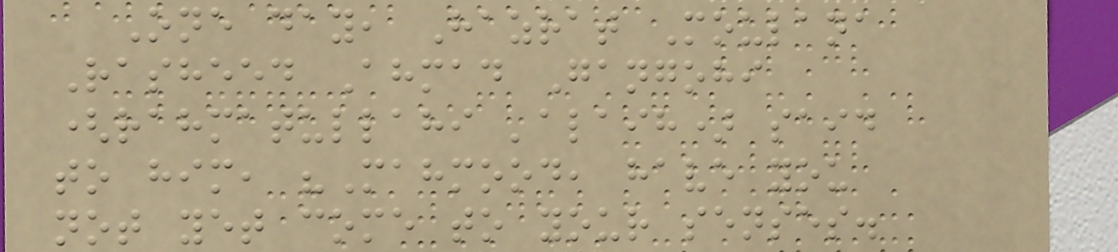One day, Hazrat Moulana
Rasheed Ahmad Gangohi
(rahmatullahi 'alaih) said
to him, "Mahmood, have you
not yet come to your senses.
